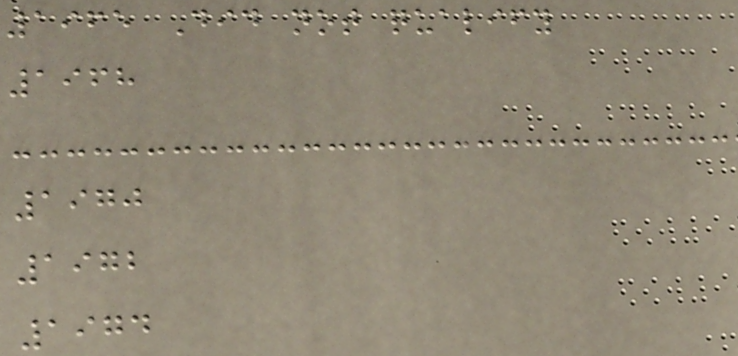1965 Did not qualify
1968
1970
1972
1974
